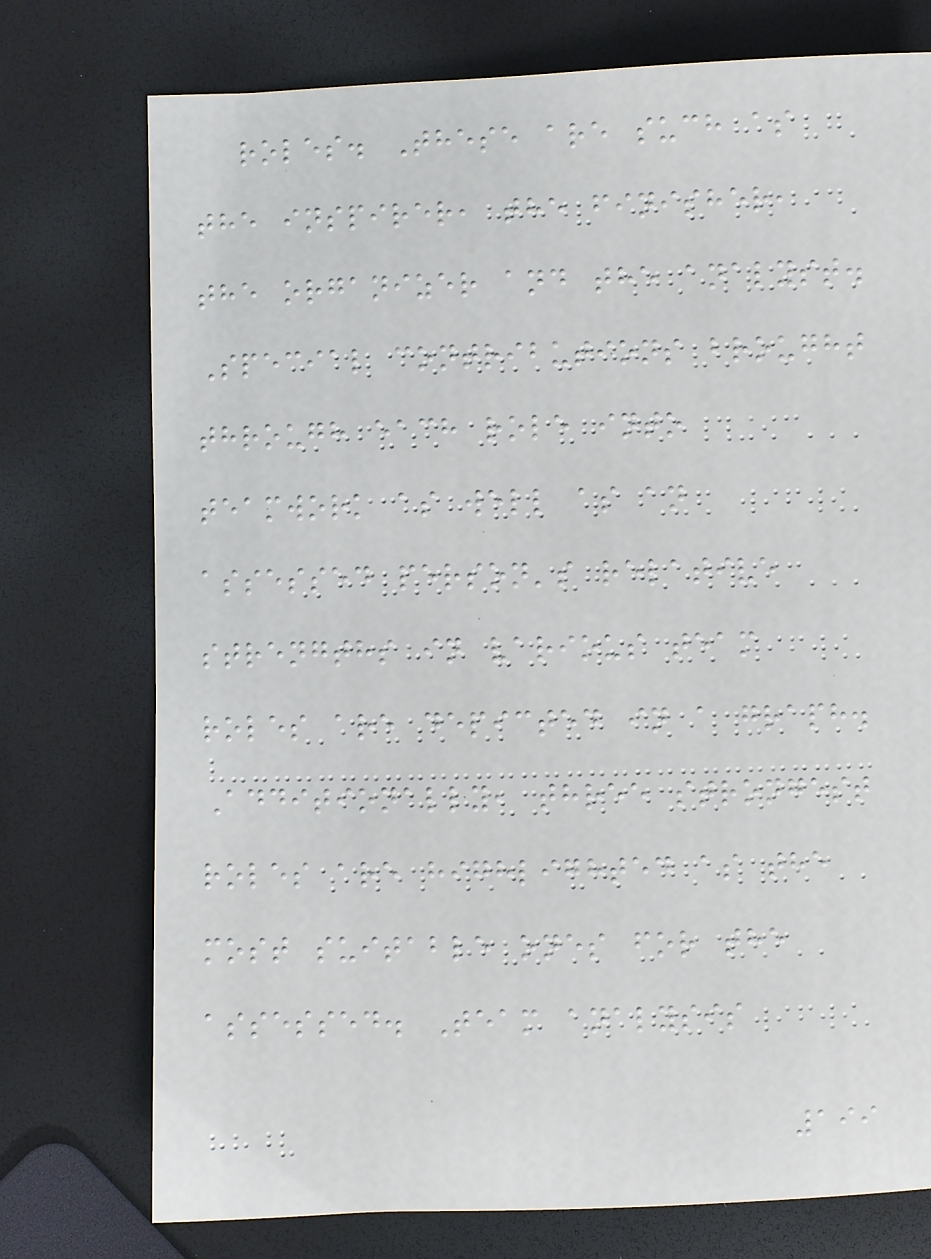roles. These are such as
the inspirer, the finisher,
the organizer and the analyst.
Special contributions brought
through each role into
teamwork as well as an
assessed person's relative
strengths in various team
roles are depicted in a graph.
Additionally, three strongest
roles are highlighted as the
most suitable ones for the
assessed. Team analysis
199
